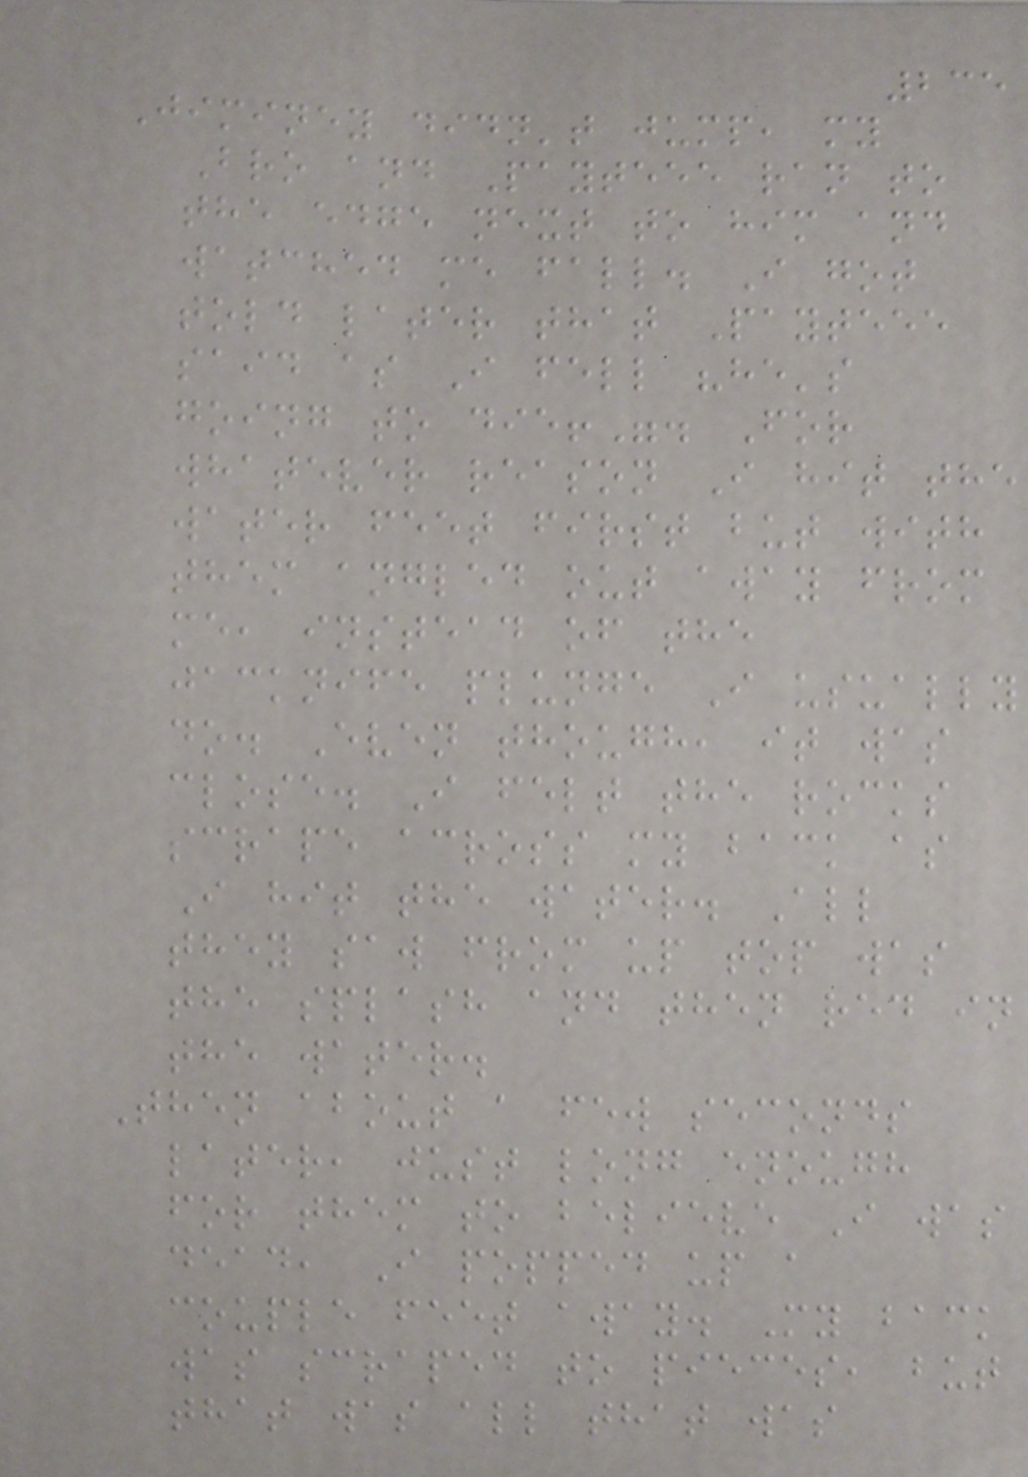235
Jiminey didn't jump, my
Bro and Payteee ran to
the edge next to him and
watched me fall. I got
told later that Payteee
said as I fell "he's
going to die!". For
whatever reason I hit the
water feet first but with
them angled out away from
me, instead of the
jacknife plunge I usually
do. Even though, it was
close. I felt the rocks
scrape across my back as
I hit the water. All
they saw from up top was
the splash and then red in
the water.
Then about a few seconds
later, just long enough
for them to believe I was
dead, I popped up a
couple feet away. My back
was scraped to pieces, but
that was all that was
